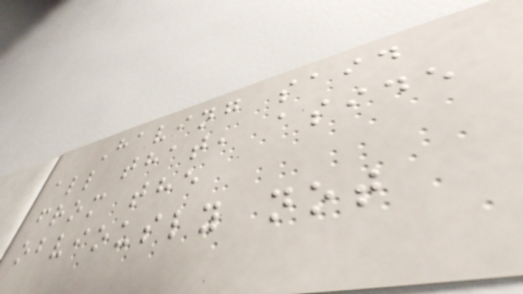Having said
all that, aside
from the
obviously not
